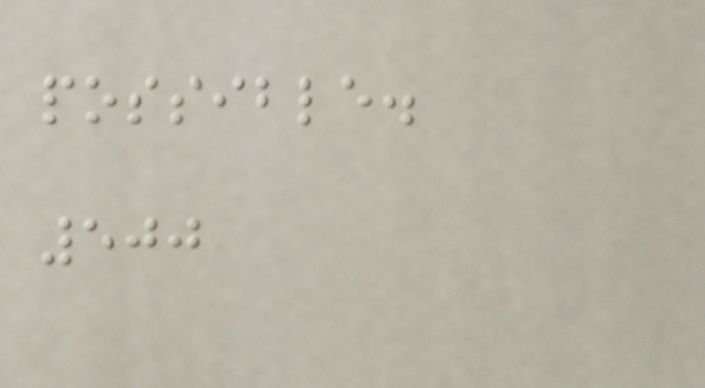possible.
500
